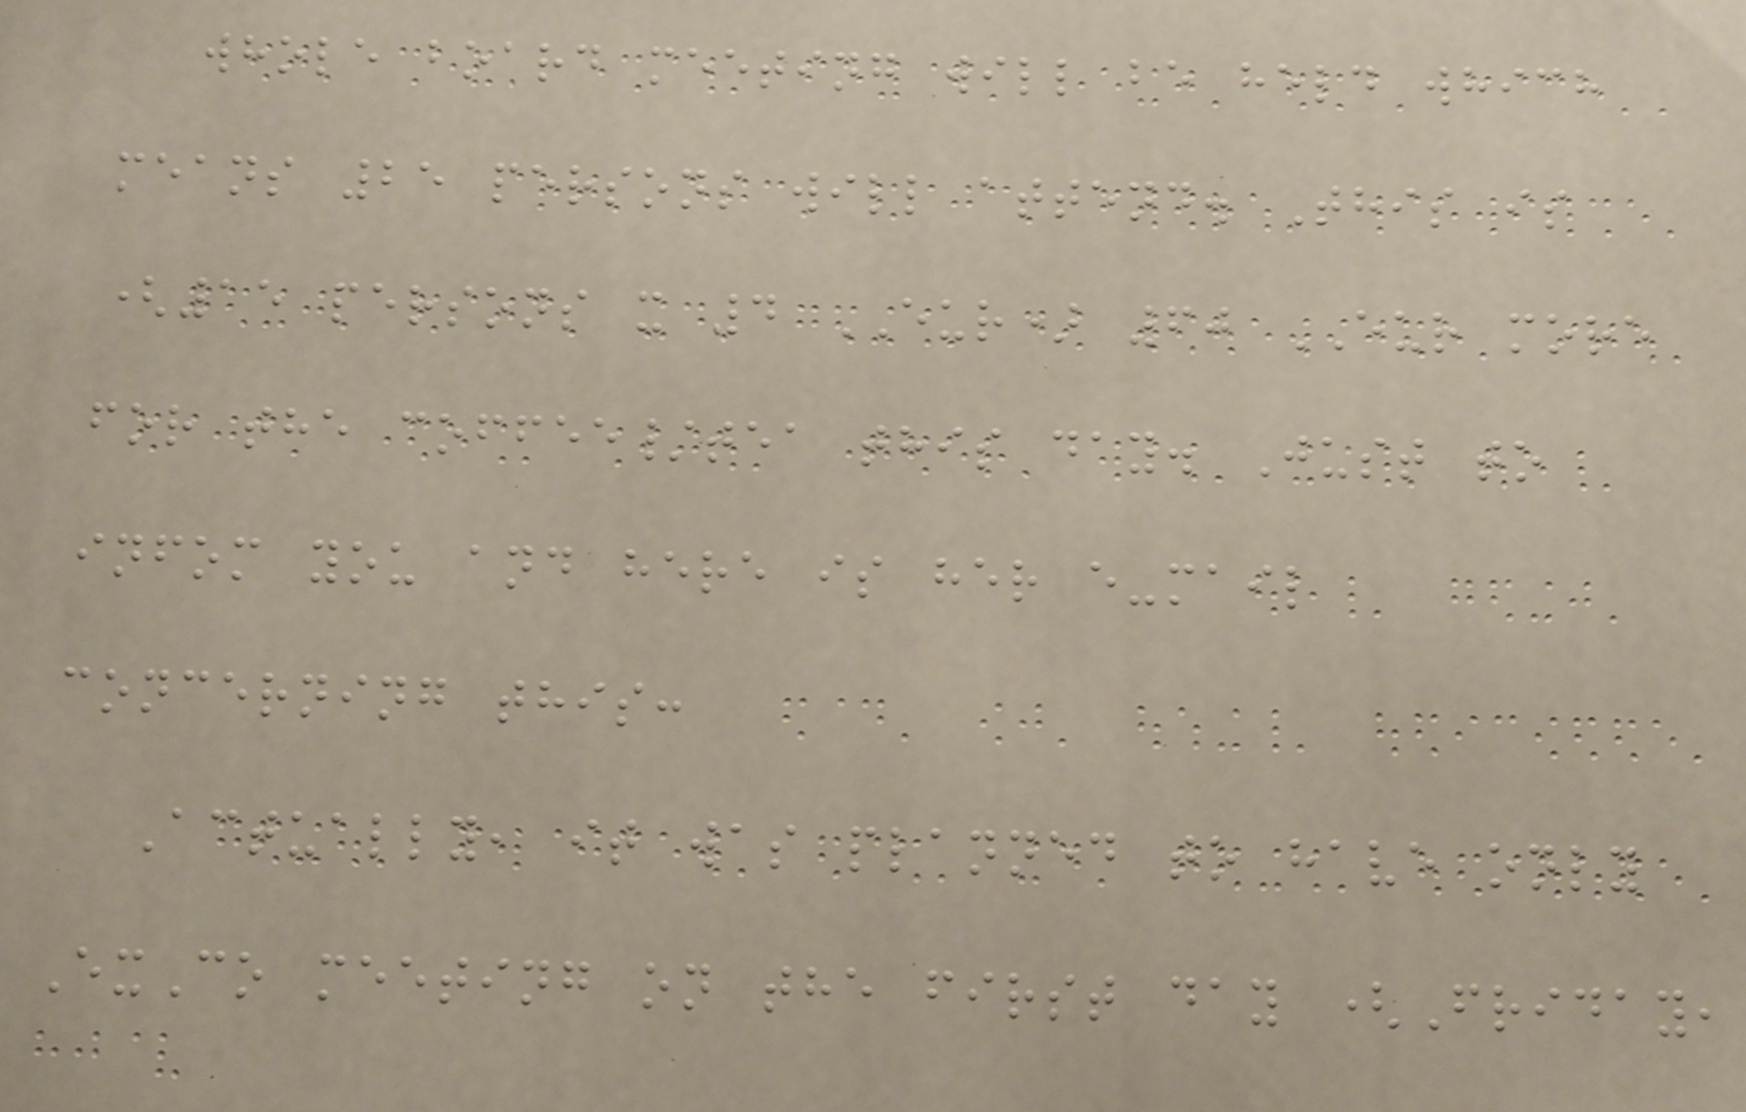whole board meeting will be held which
means 25 persons will attend. This is
(15 persons x 4 EUR) 60 EUR more
for the coffee/tea this day. Just to
infom you and here is her e-mail
concerning this:
Actually, it was planned to have only
ExCo meeting on the first day (Friday,
